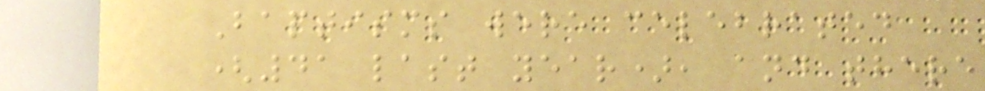Baptisms were celebrated
(41 last year), and there
